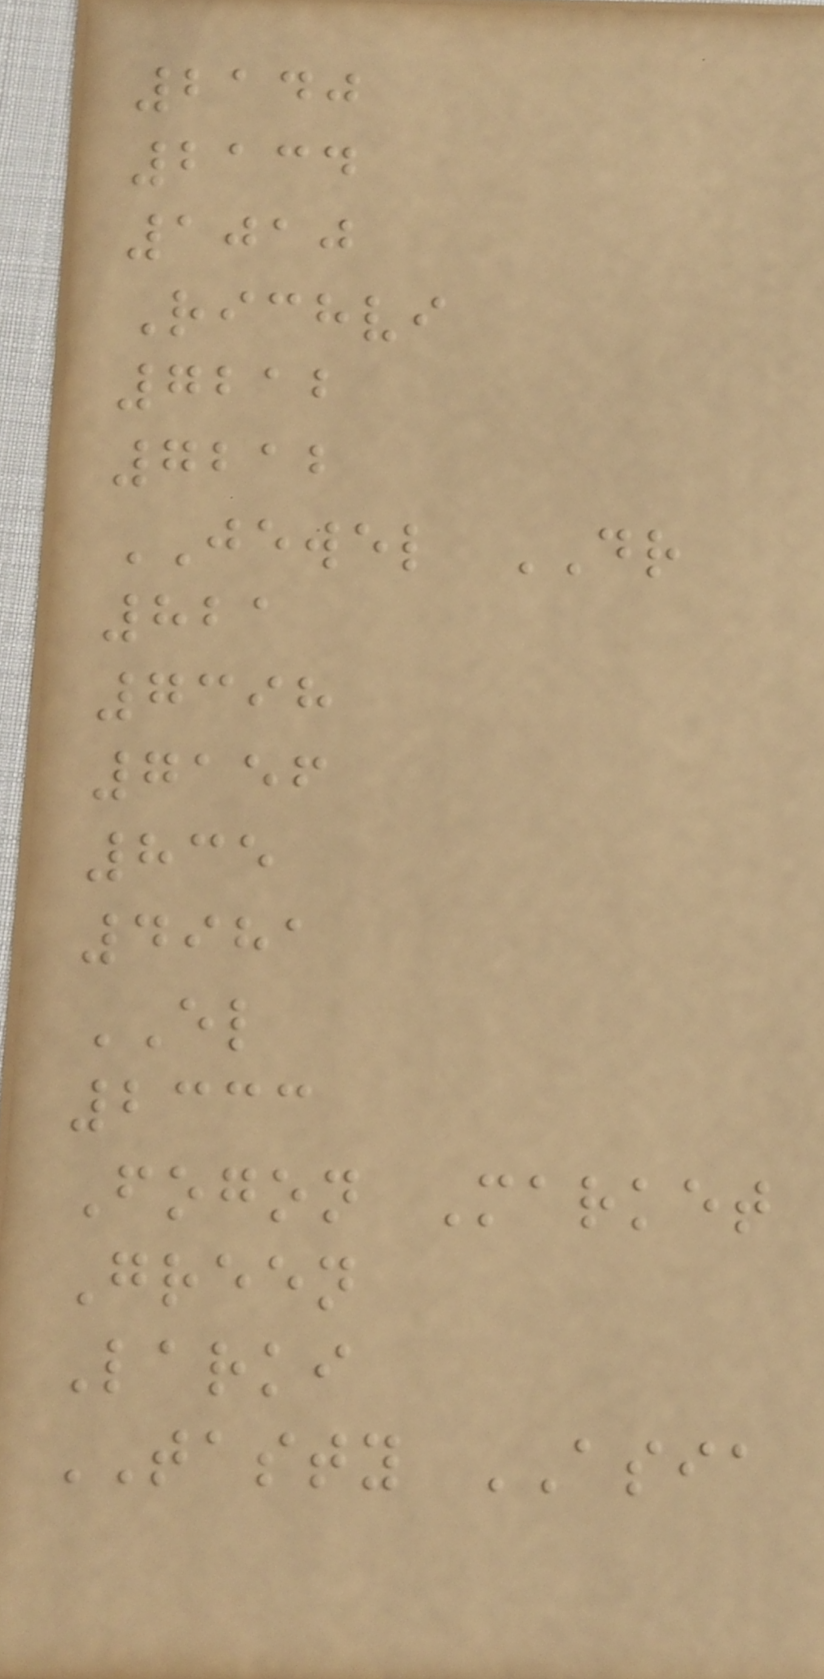2140
2134
1010
Richvi
7212
7212
JEWEL DR
821
7398
7156
835
4981
EL
2333
Fogon Market
Green
Larki
TASTY ASIA
